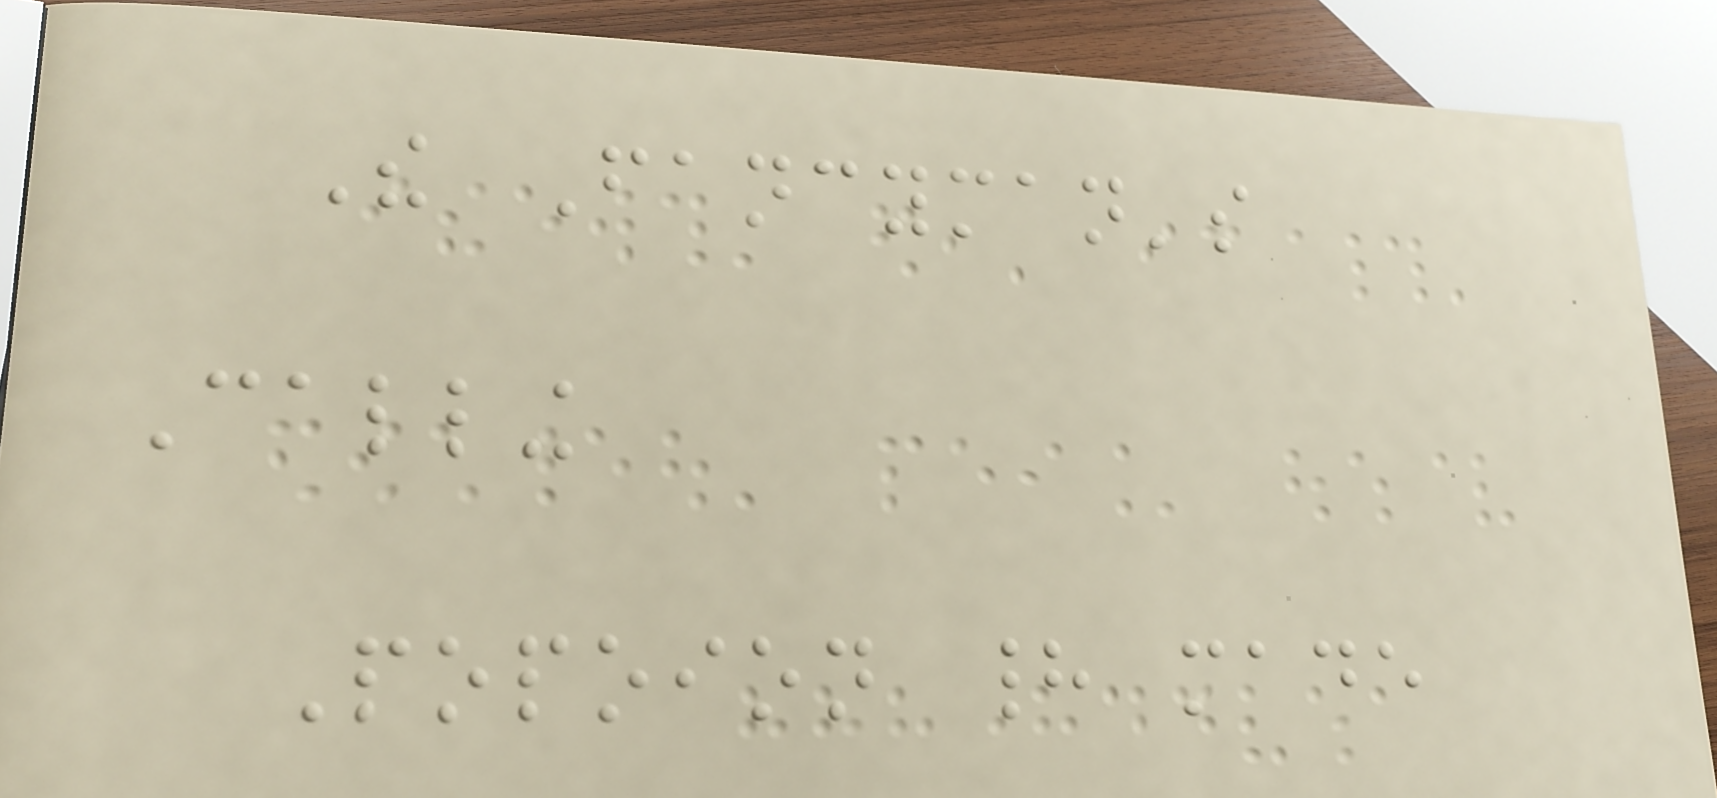The Fancyman's
Calling
Popoion had made
